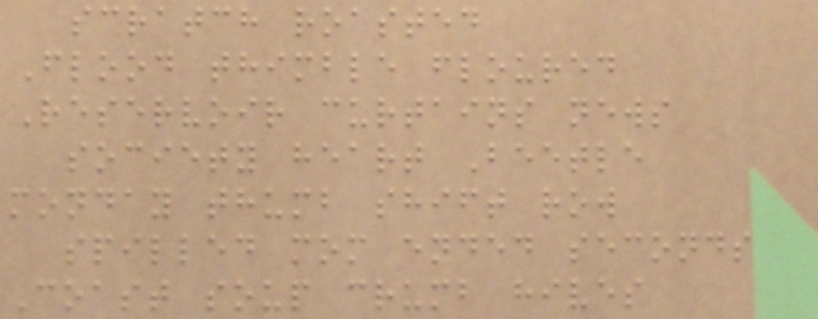scratch roasted
Flood thimble floured
Reservoir curtains news
society heart Beetle
monday thumb shift row
spilled mom ended seconds
Coast soup crumb hives
